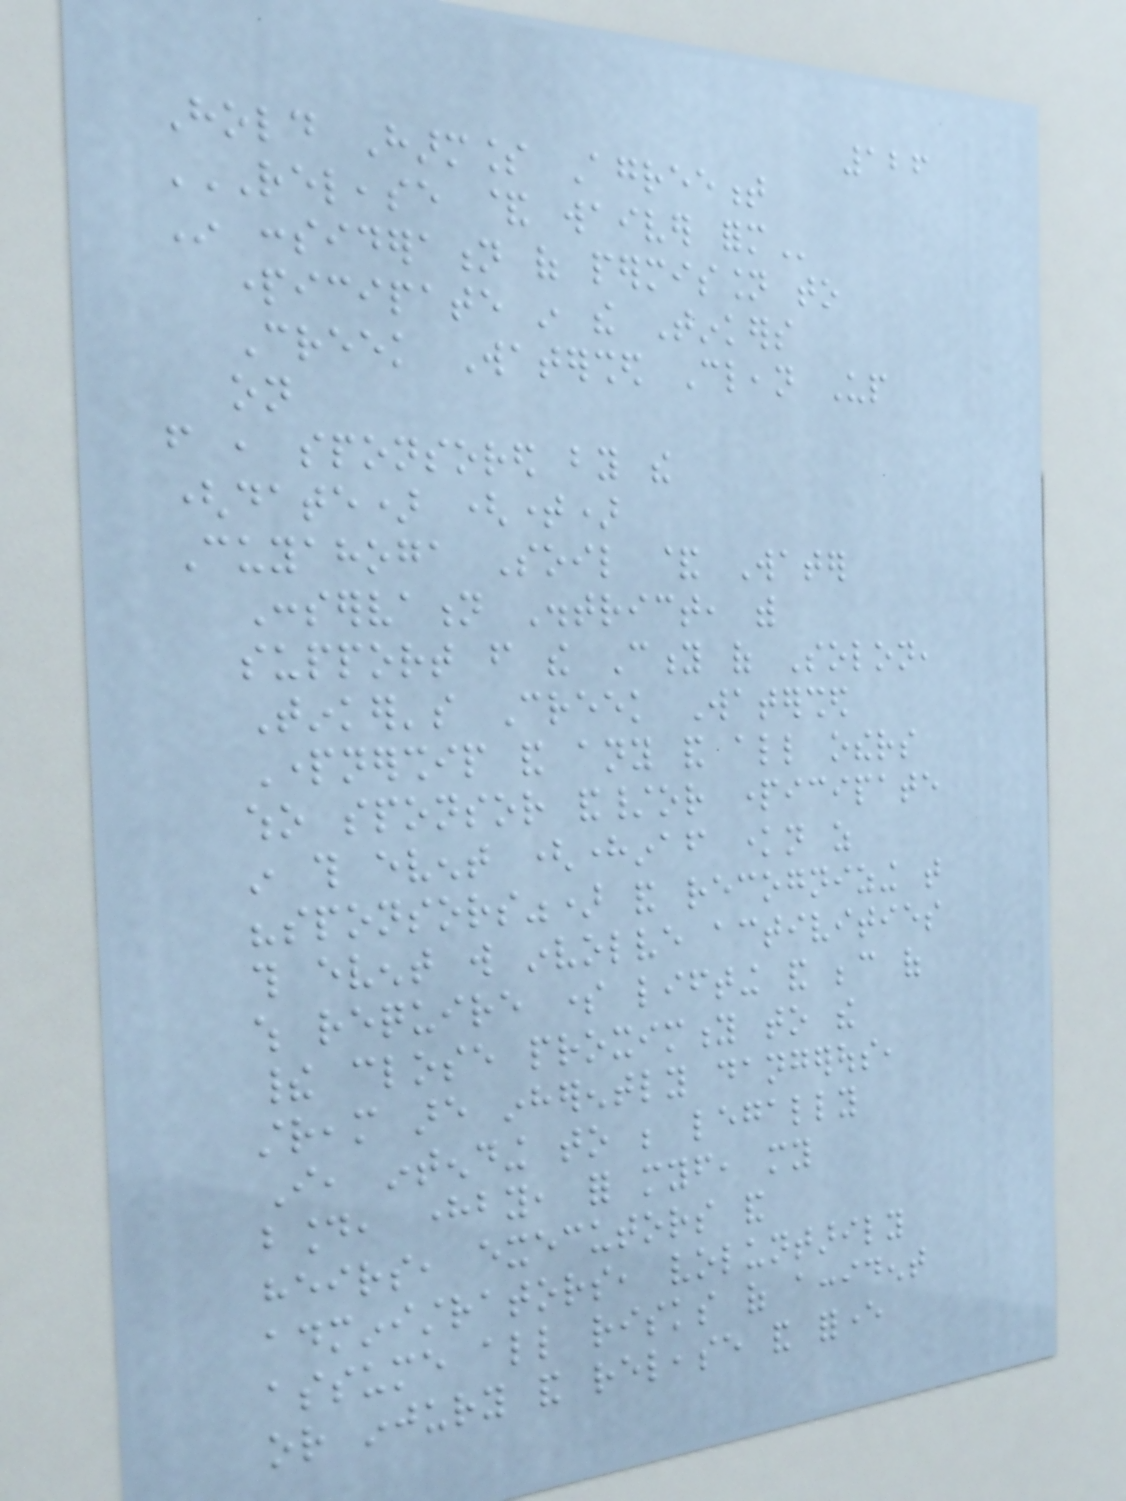126
Hold Harmless Agreement
RELEASE & WAIVER FORM
In consideration of permission to
participate in the Tinkers
Creek Watershed Clean Up
on
from , sponsored by the
(date) (time)
Cuyahoga Soil & Water
Conservation District, with
support from the City of Solon,
Tinker's Creek Watershed
Partnership and any and all others
who sponsor and/or participate
in this event (hereinafter known as
"sponsors") and recognizing that
this event will involve activities
which require some lifting and because of
their close proximity to the
stream are inherently dangerous,
I, intending to be legally
bound, hereby, for myself, my
heirs, executors and
administrators, voluntarily
assume all risks of accident
or injury and release and forever
